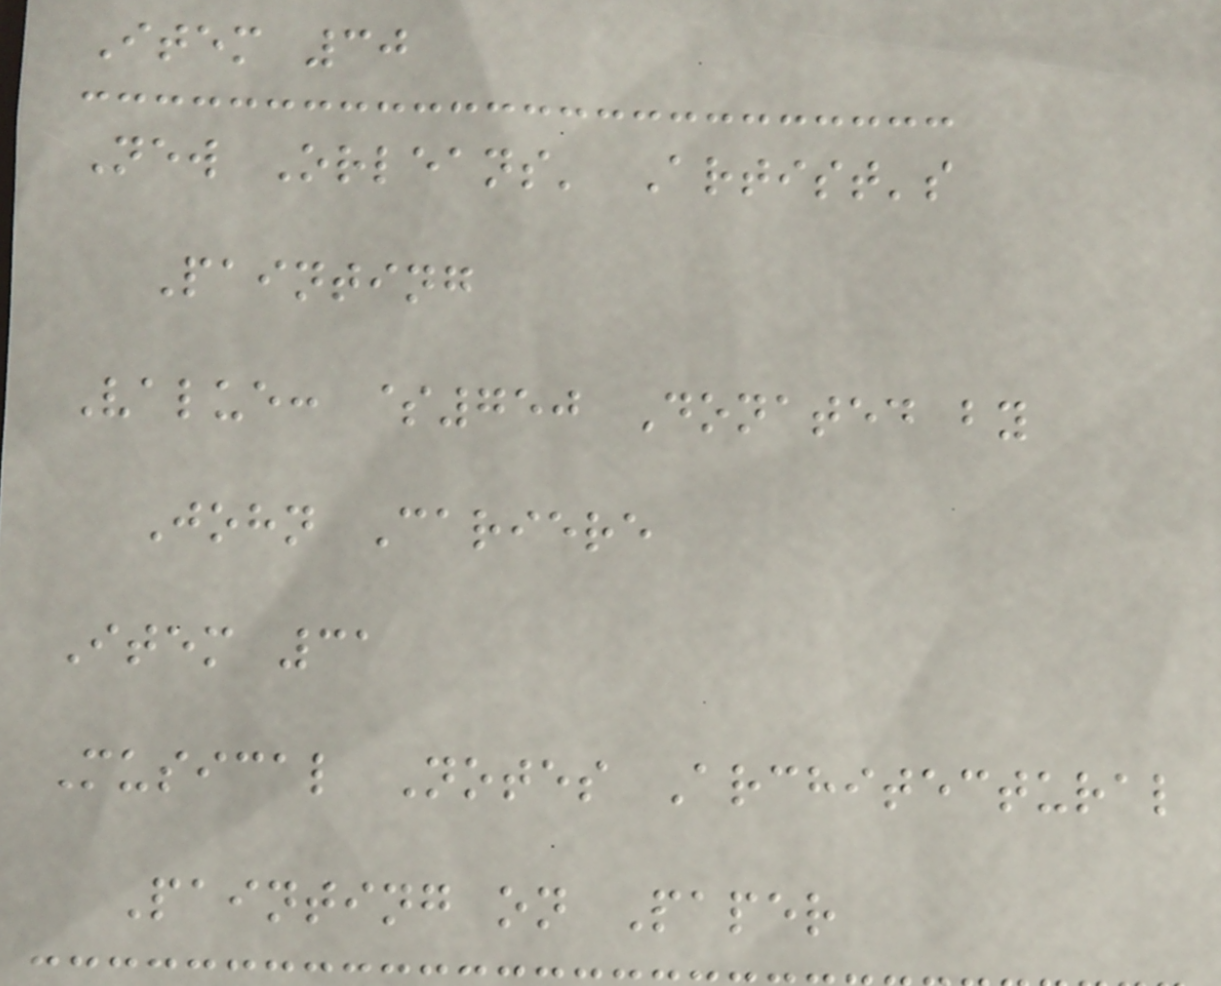Item 30
New Orleans' Artist's
Painting
Value: $750 Donated by
John Cariere
Item 31
Musical Notes Architectural
Painting on Paper
